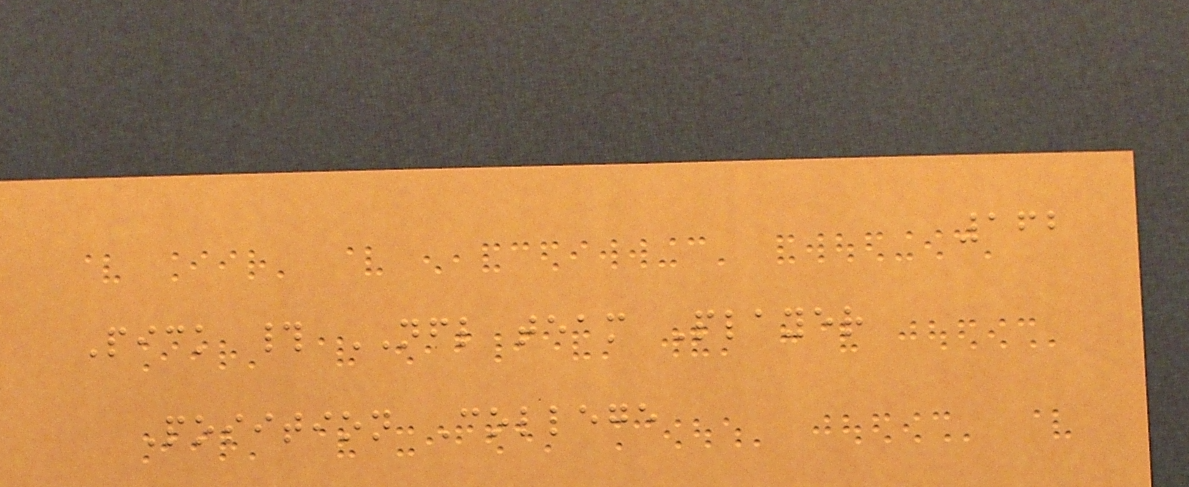162
Pick # NFL team Player
Position College
